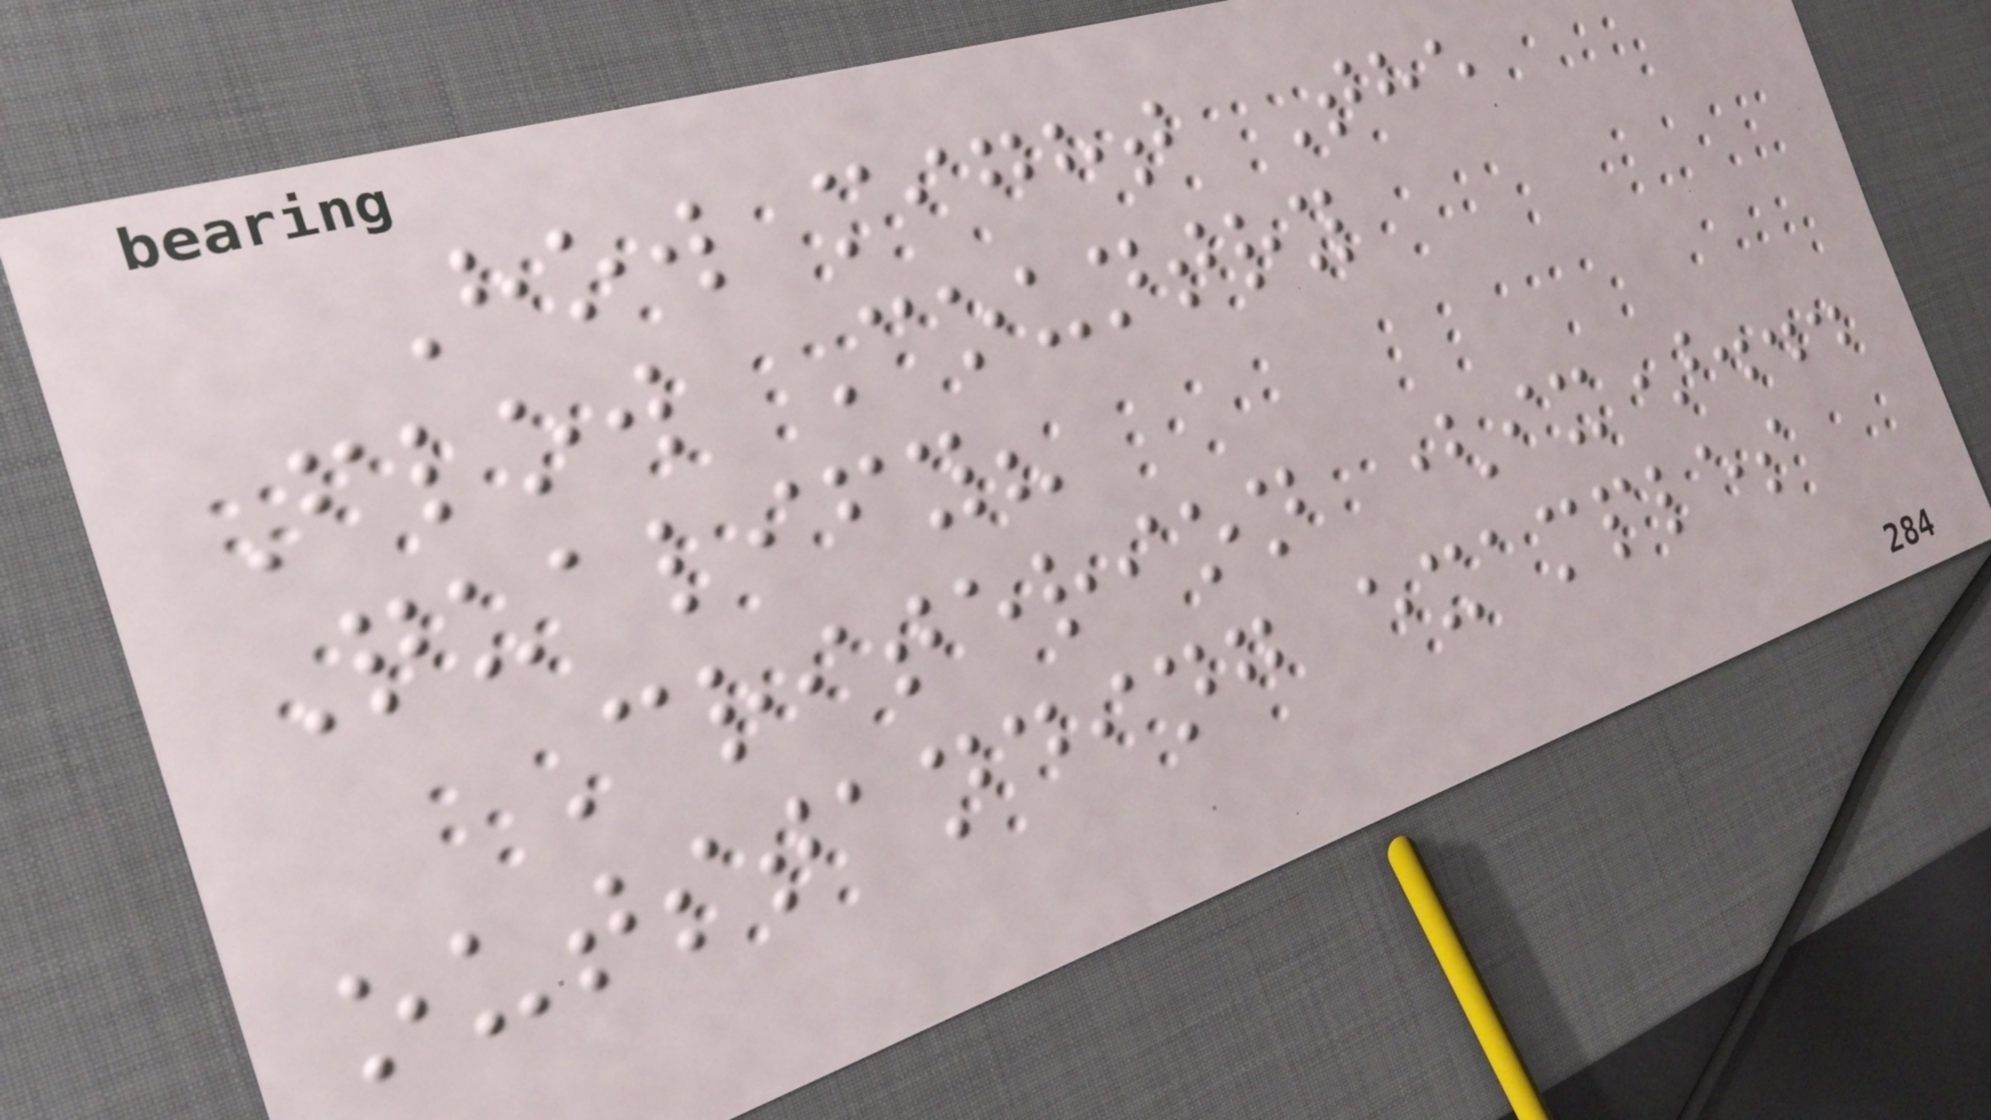How might The
Flow Country
Qualify?
Criterion (ix)...
outstanding examples
